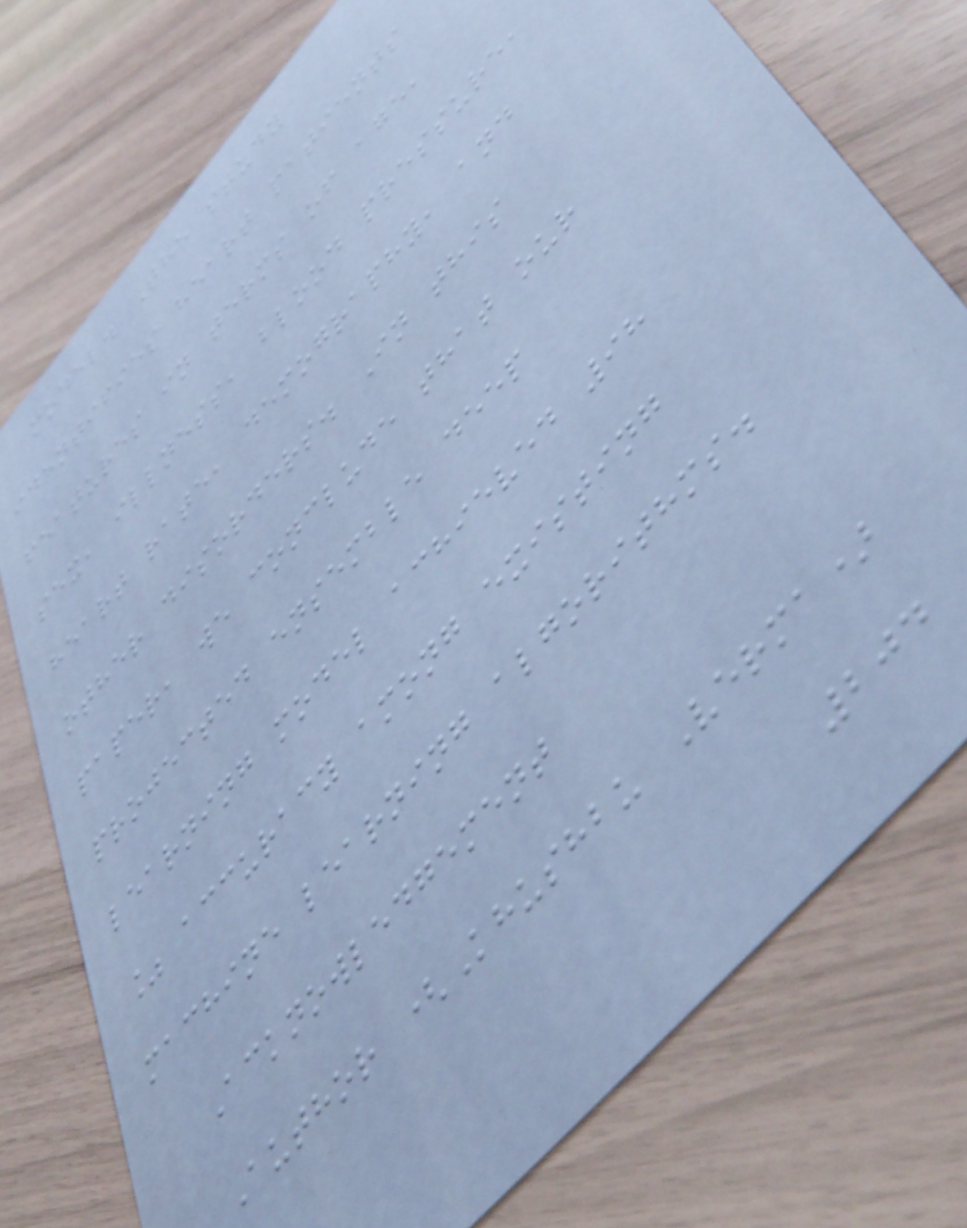model. The study
identifies heart patients
features in terms of age,
sex, illness, blood pressure,
heart rate, demography, and
other disorders. In this
paper, we conclude that our
projected ensemble deep
learning model achieved 98
% accuracy among existing
machine learning algorithms.
Acknowledgement
Author (Khushbu Verma)
204
